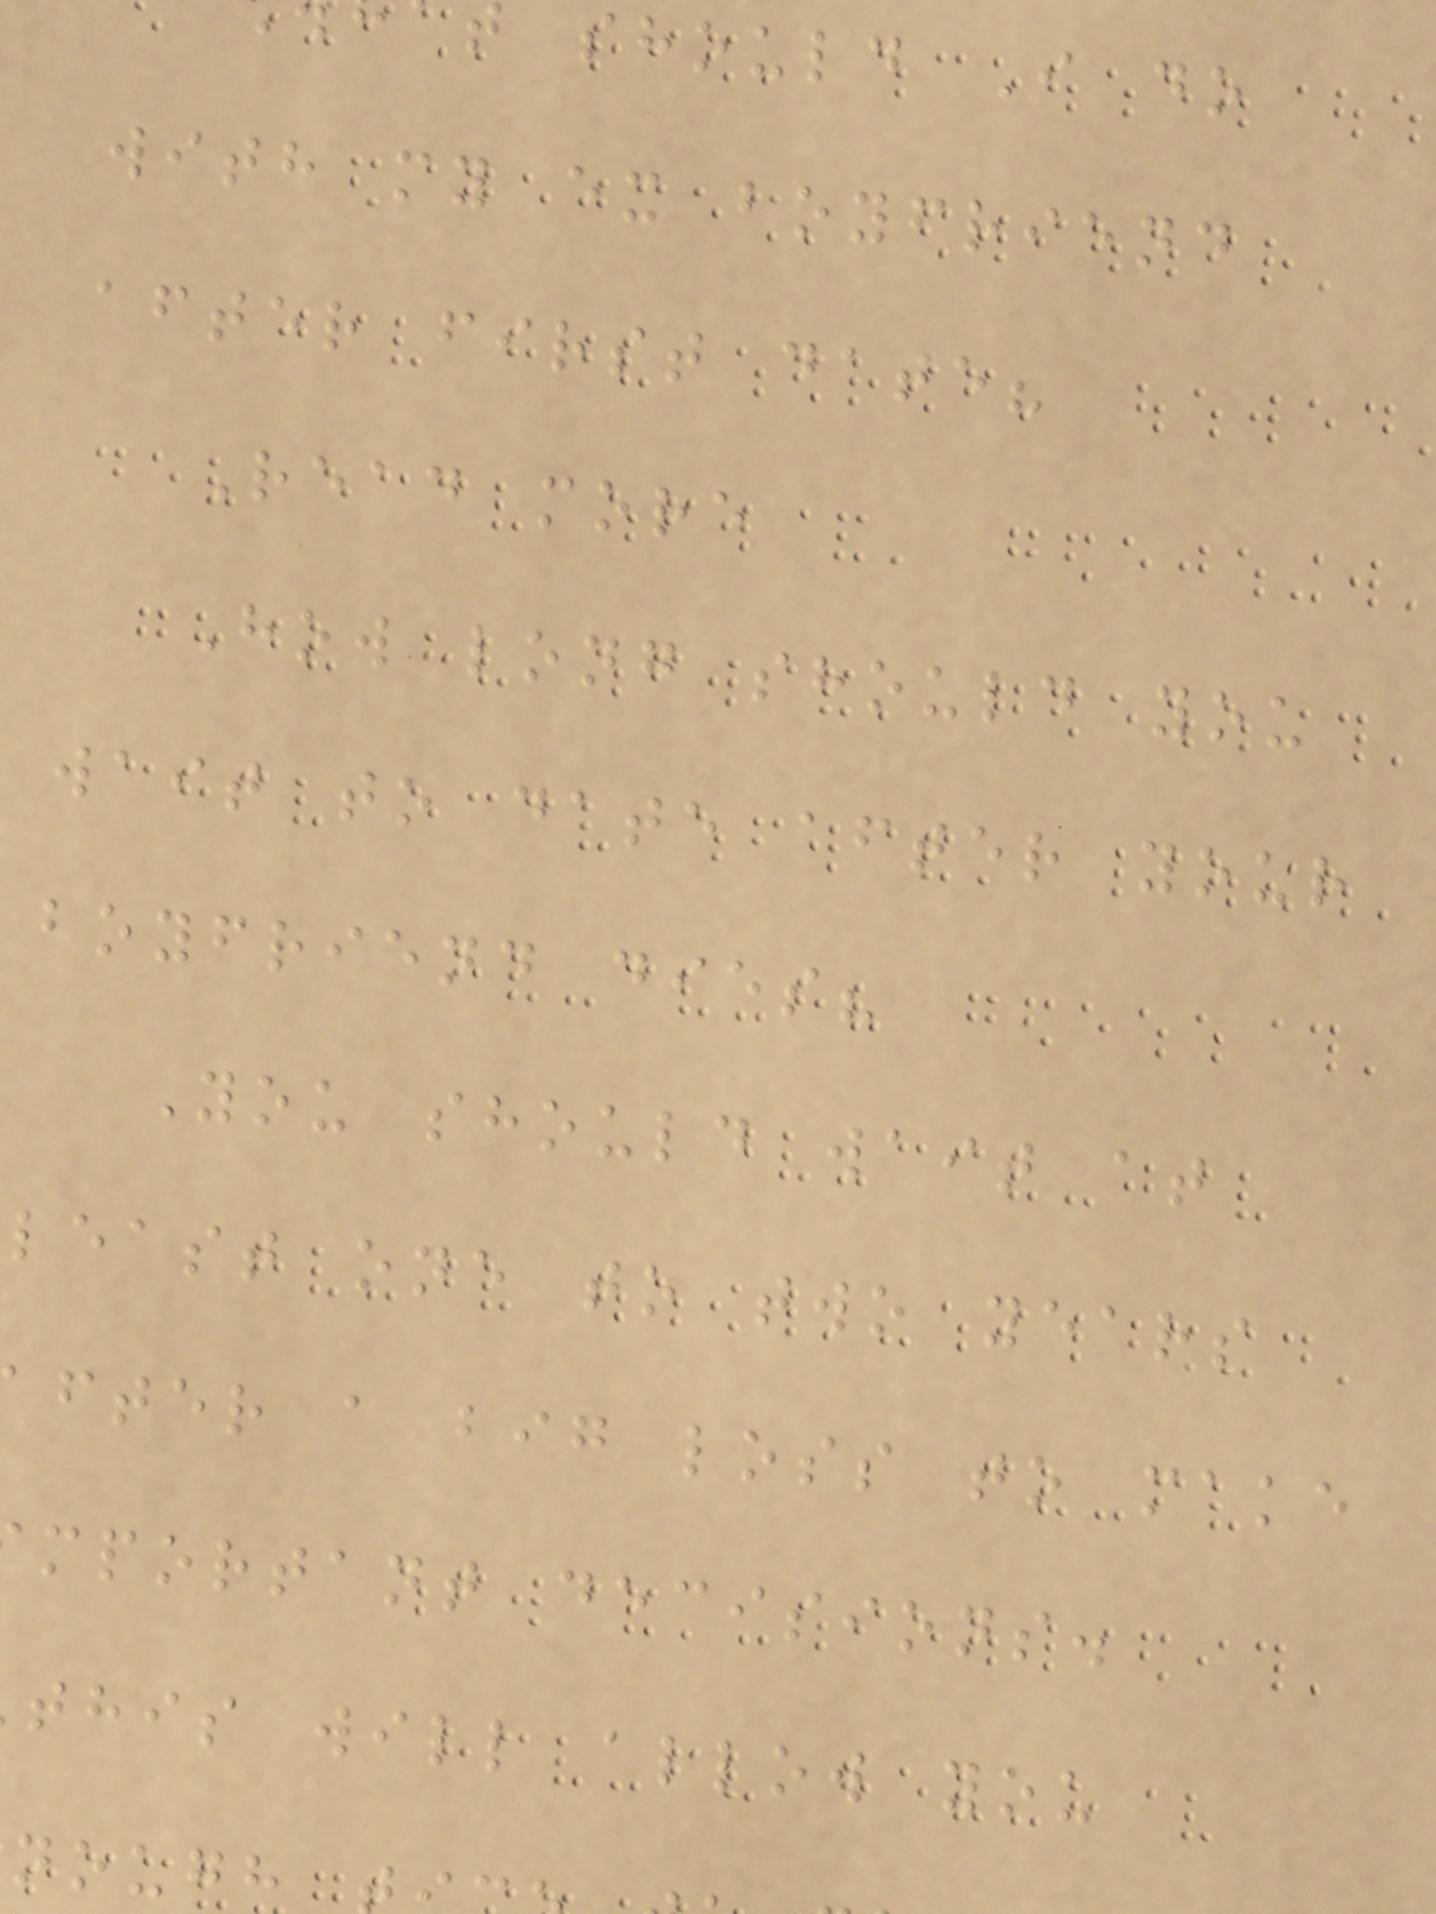should I do
with my ex boyfriend
after first date?
Read more
How long should you
wait to date after your
boyfriend dies?
You should wait at
least one to two years
fter a big loss to make
mportant decisions.
this will allow you
